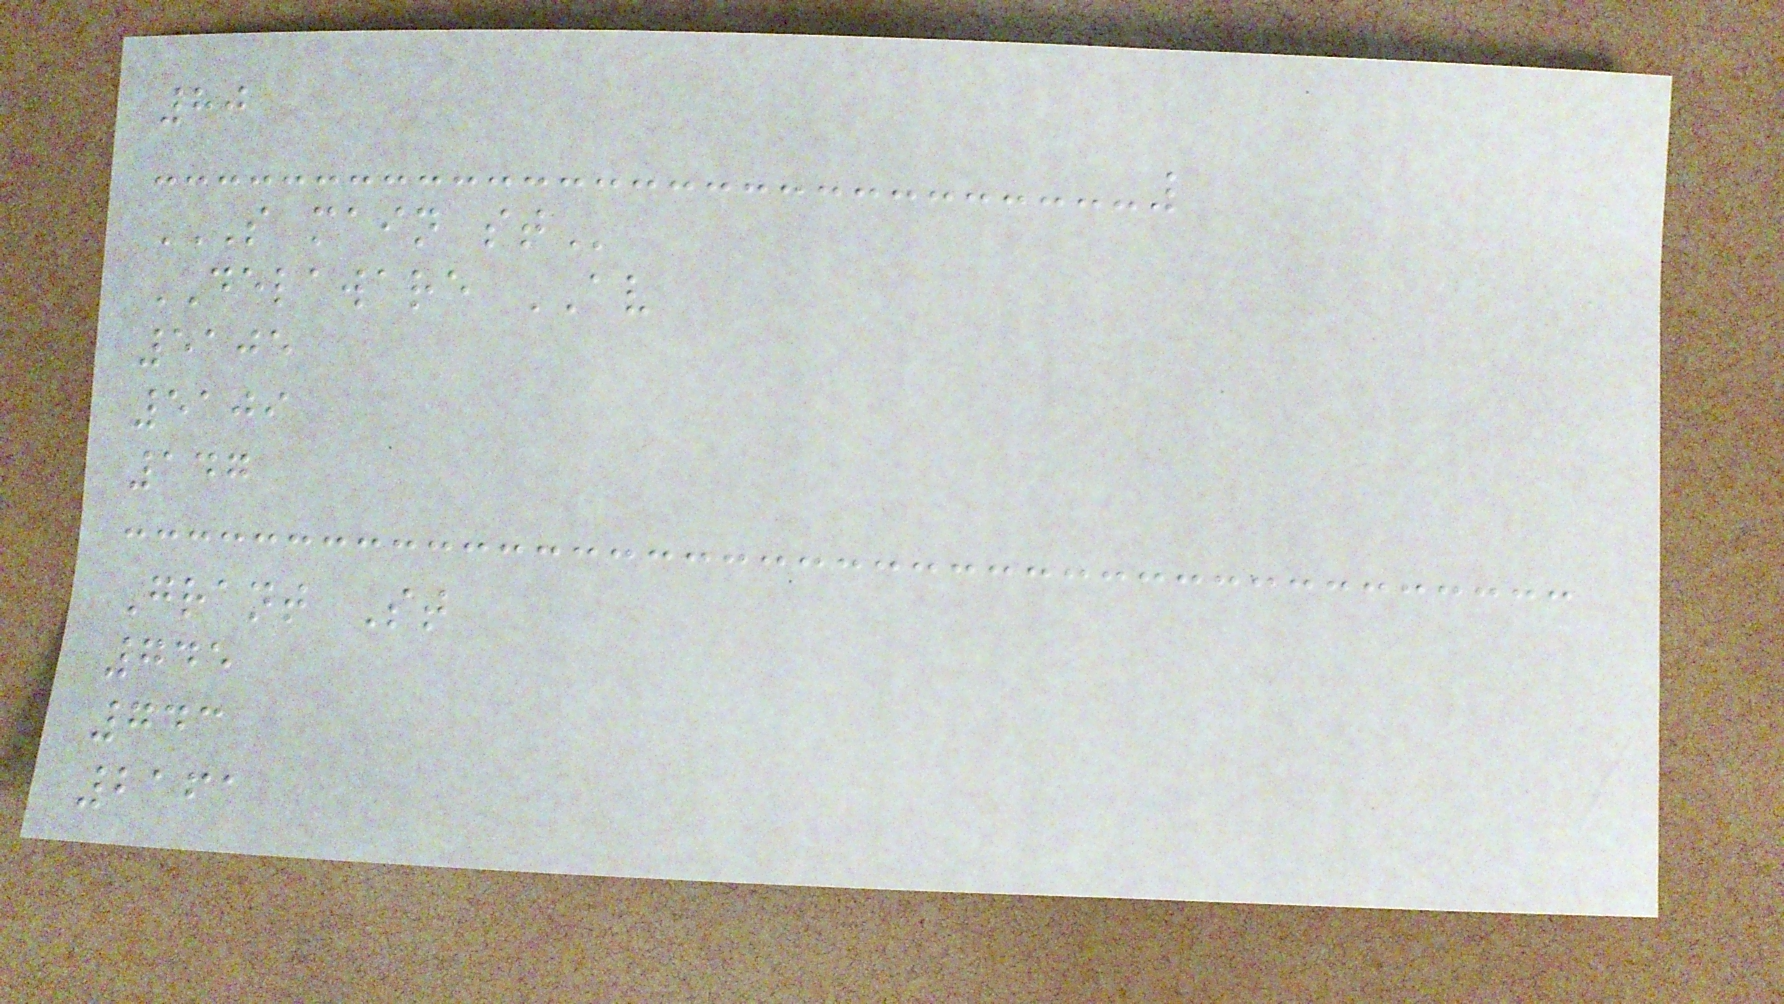80
S MAIN ST
DELAWARE AV
5105
5109
147
Grant St
745
743
2161
